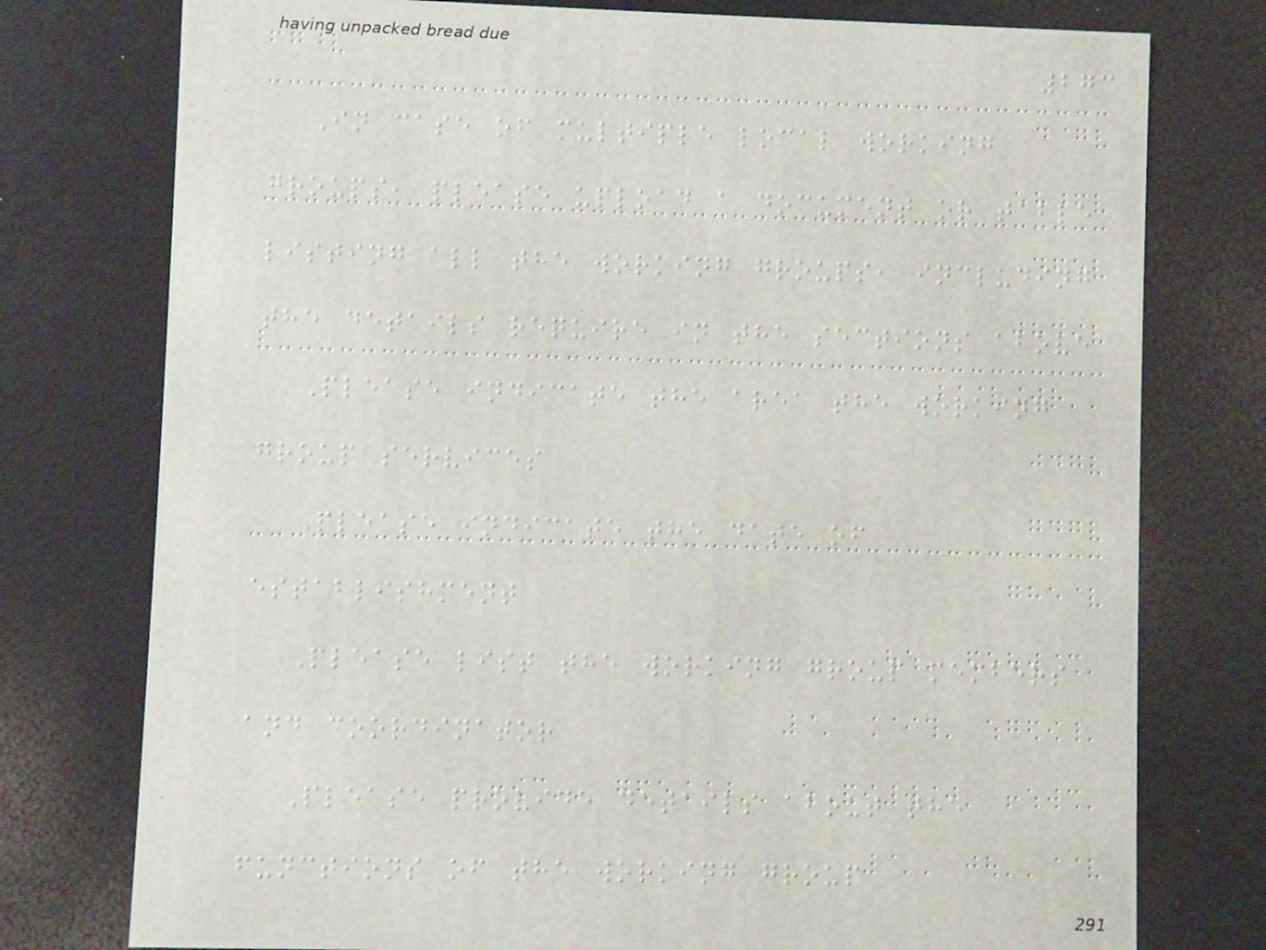273
In case of multiple local working
groups, please upload a document or table
listing all the working groups, including
the details require in the sections above
Please indicate the area the working
group services
Please indicate the date of
establishment
Please list the working group members
and coordinator
Please provide details about the
functions of the working group
